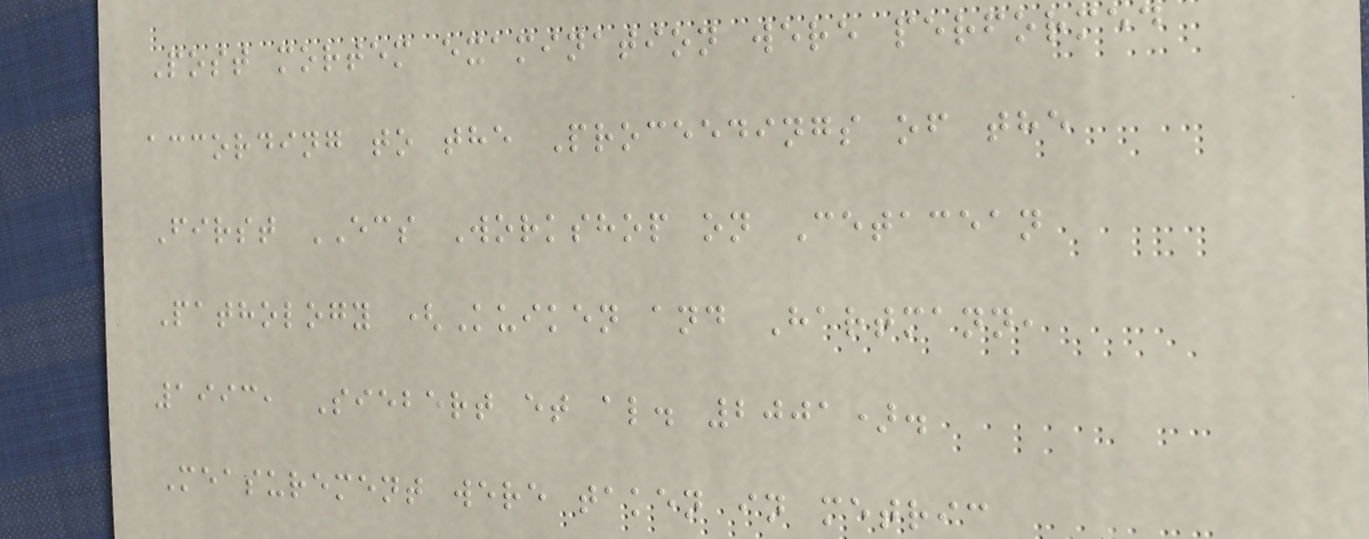Post mortem examination were performed
according to the Proceedings of the
First ECS Workshop on Cetacean
Pathology (Kuiken and Hartmann,
1993, Siebert et al. 2001).
Measurement were taken in metric
